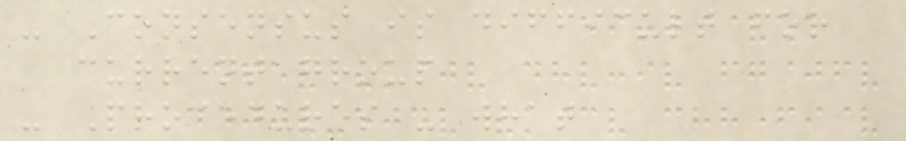- Consensus is difficult for
current group
- Procedures - what
